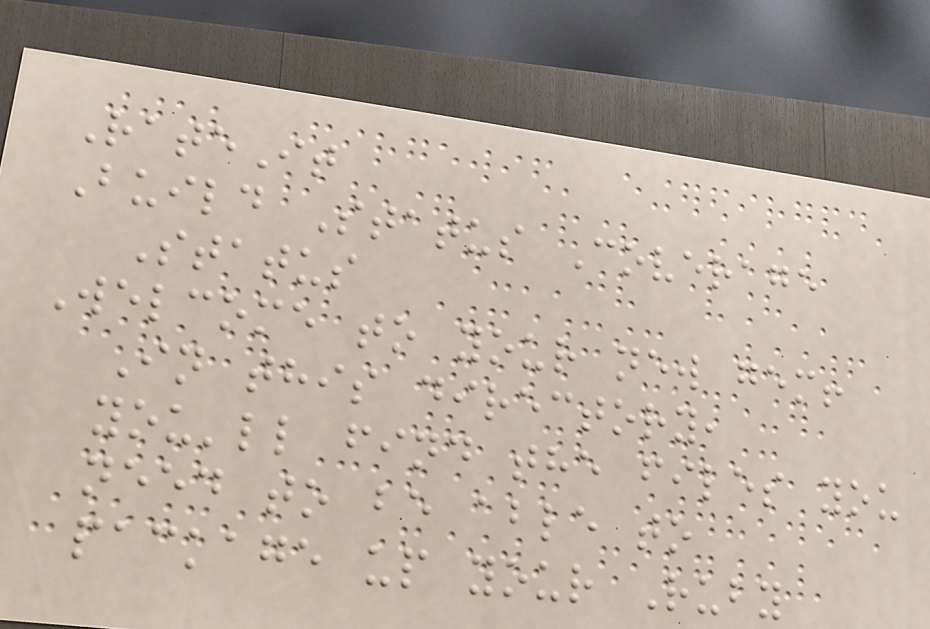RateIt
Build Status Coverage
Status
Welcome to your new gem!
In this directory,
you'll find the files you
need to be able to
package up your Ruby
